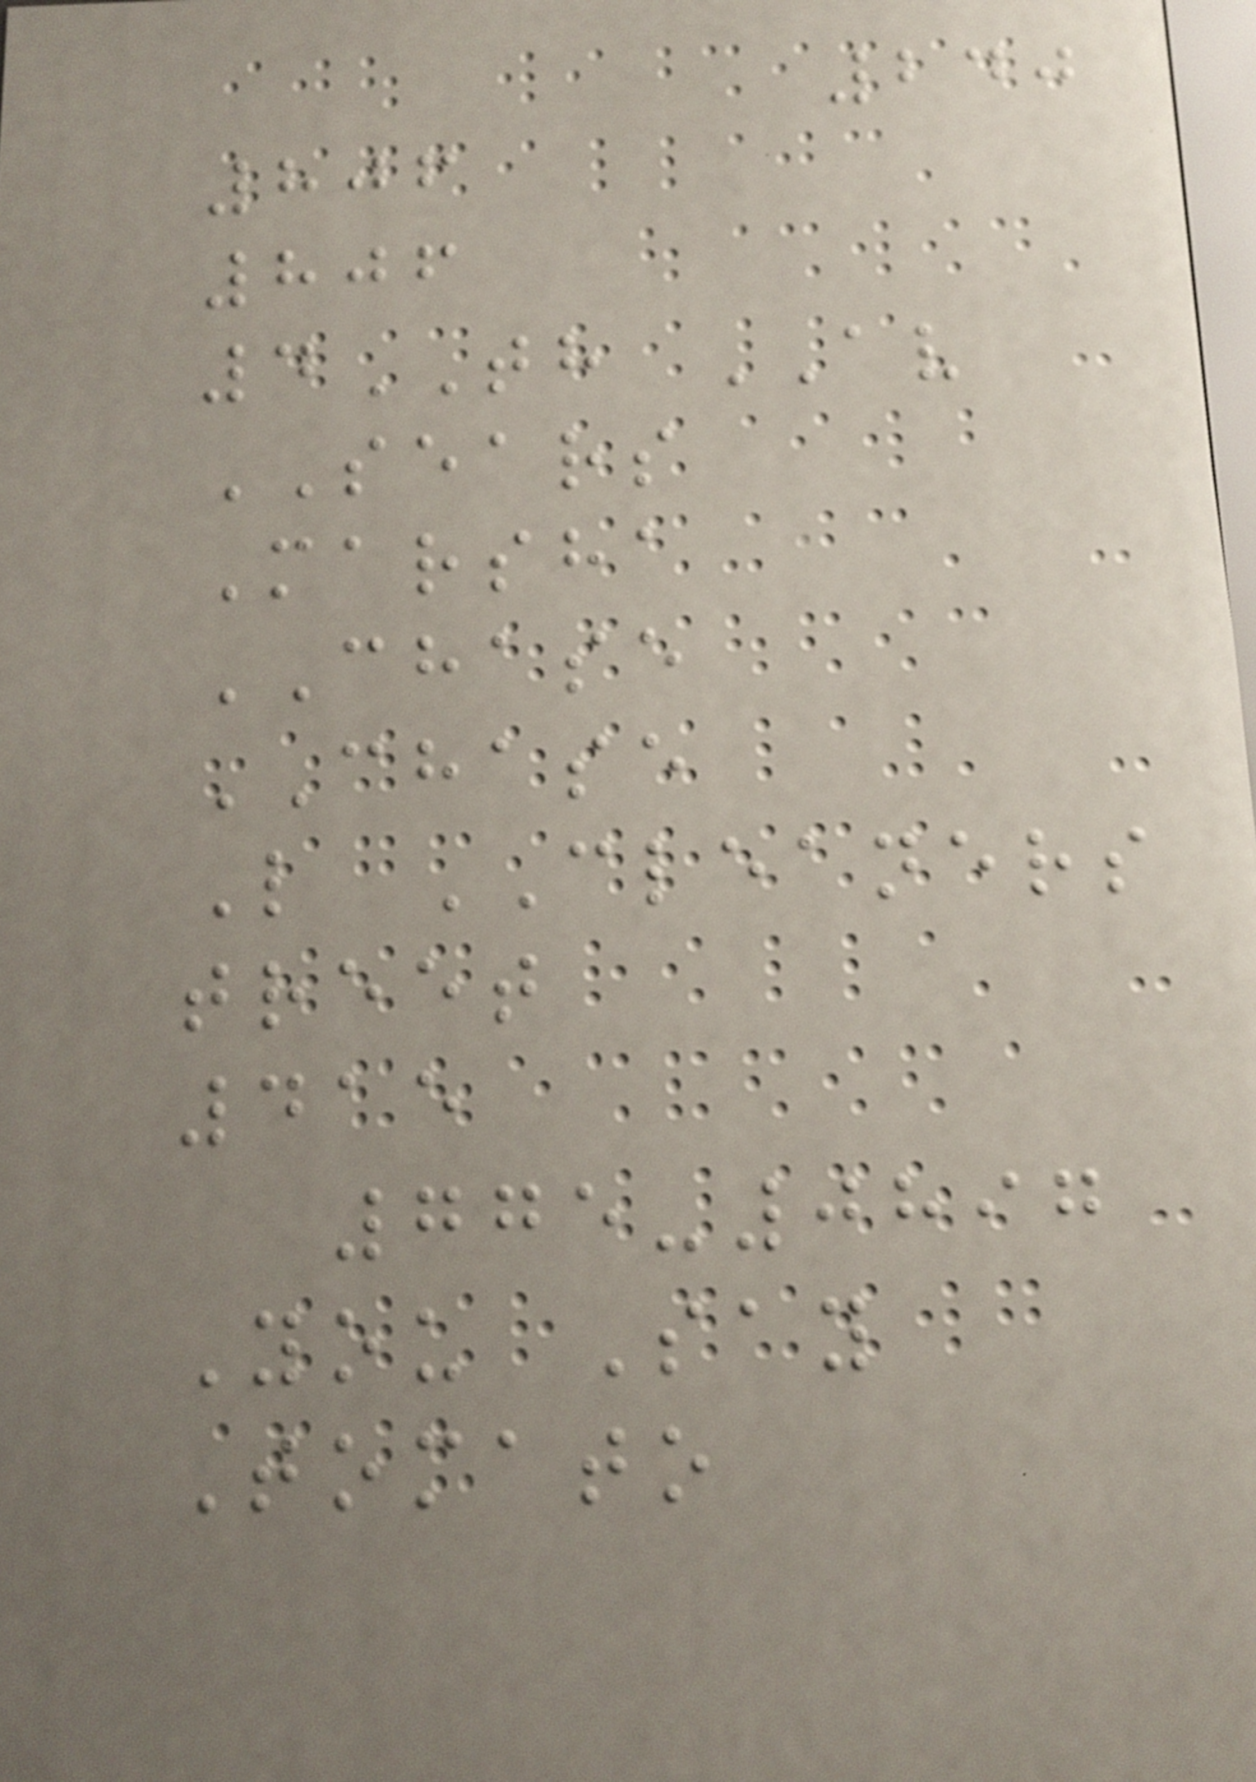240
806
806
4TH AV
SEARS
Marsha
CHASE
CHASE
L CLEANERS
treet
415
775-0897
You Say
Tomato
